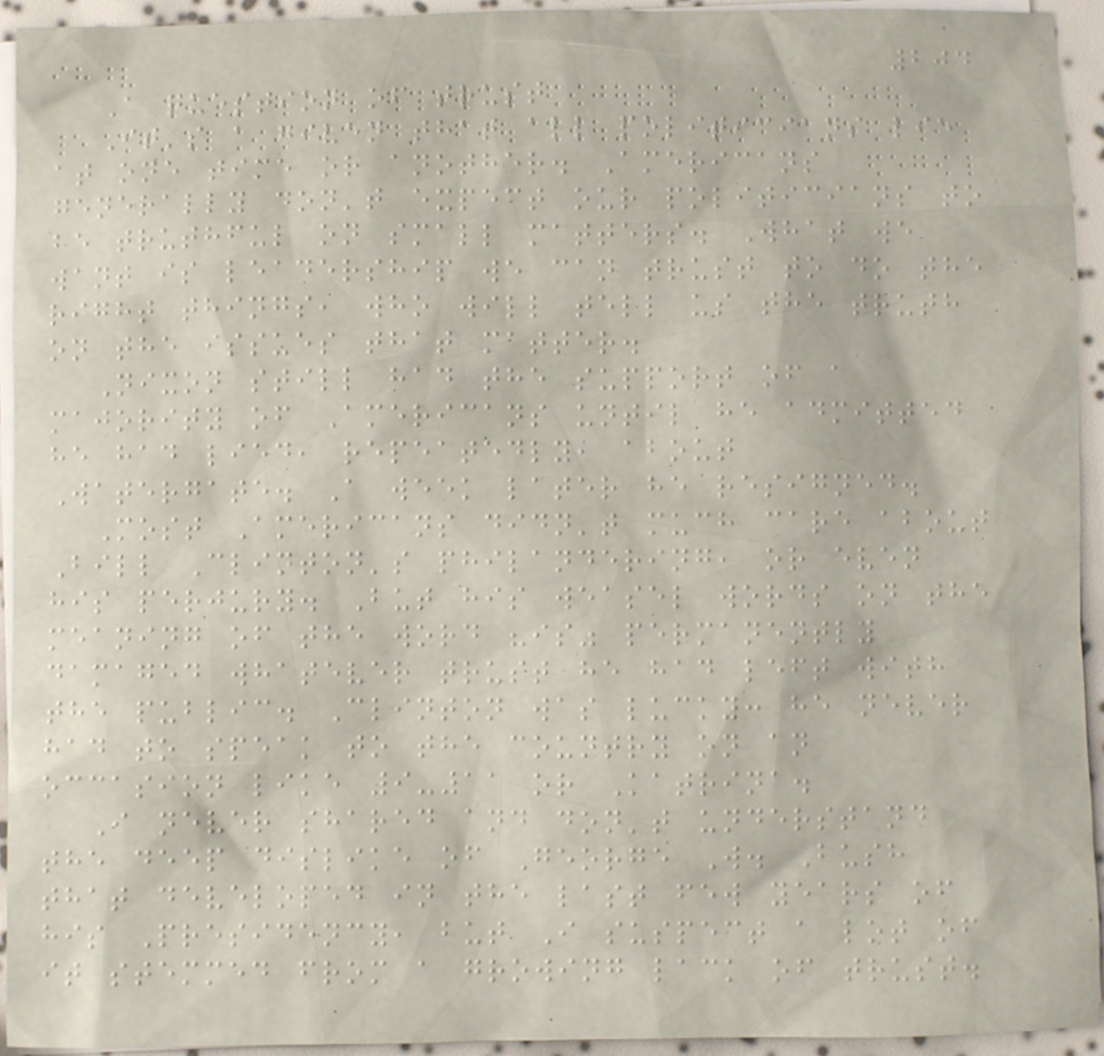204
A question of trust
It's a given that all politicians lie
at one time or another. Americans
generally don't expect our politicians to
be truthful on small matters. What we
want is leadership we can trust to do the
right things, who will tell us the truth
on the issues that matter.
Nixon still had the support of a
majority of Americans until he admitted
he had lied, repeatedly, about
Watergate. A week later he resigned.
Most Americans didn't much care about
Bill Clinton's philandering, or even
his perjury. But his weasel words on the
meaning of the word "is" permanently
damaged whatever trust he had left with
the public. Clinton was lucky: he never
had to speak to the country on an
occasion like 9-11 or Katrina.
I never shared and don't understand
the deep dislike of George W. Bush
that developed in the last few years of
his Presidency, but I suspect a lot of
it stemmed from a growing lack of trust.
